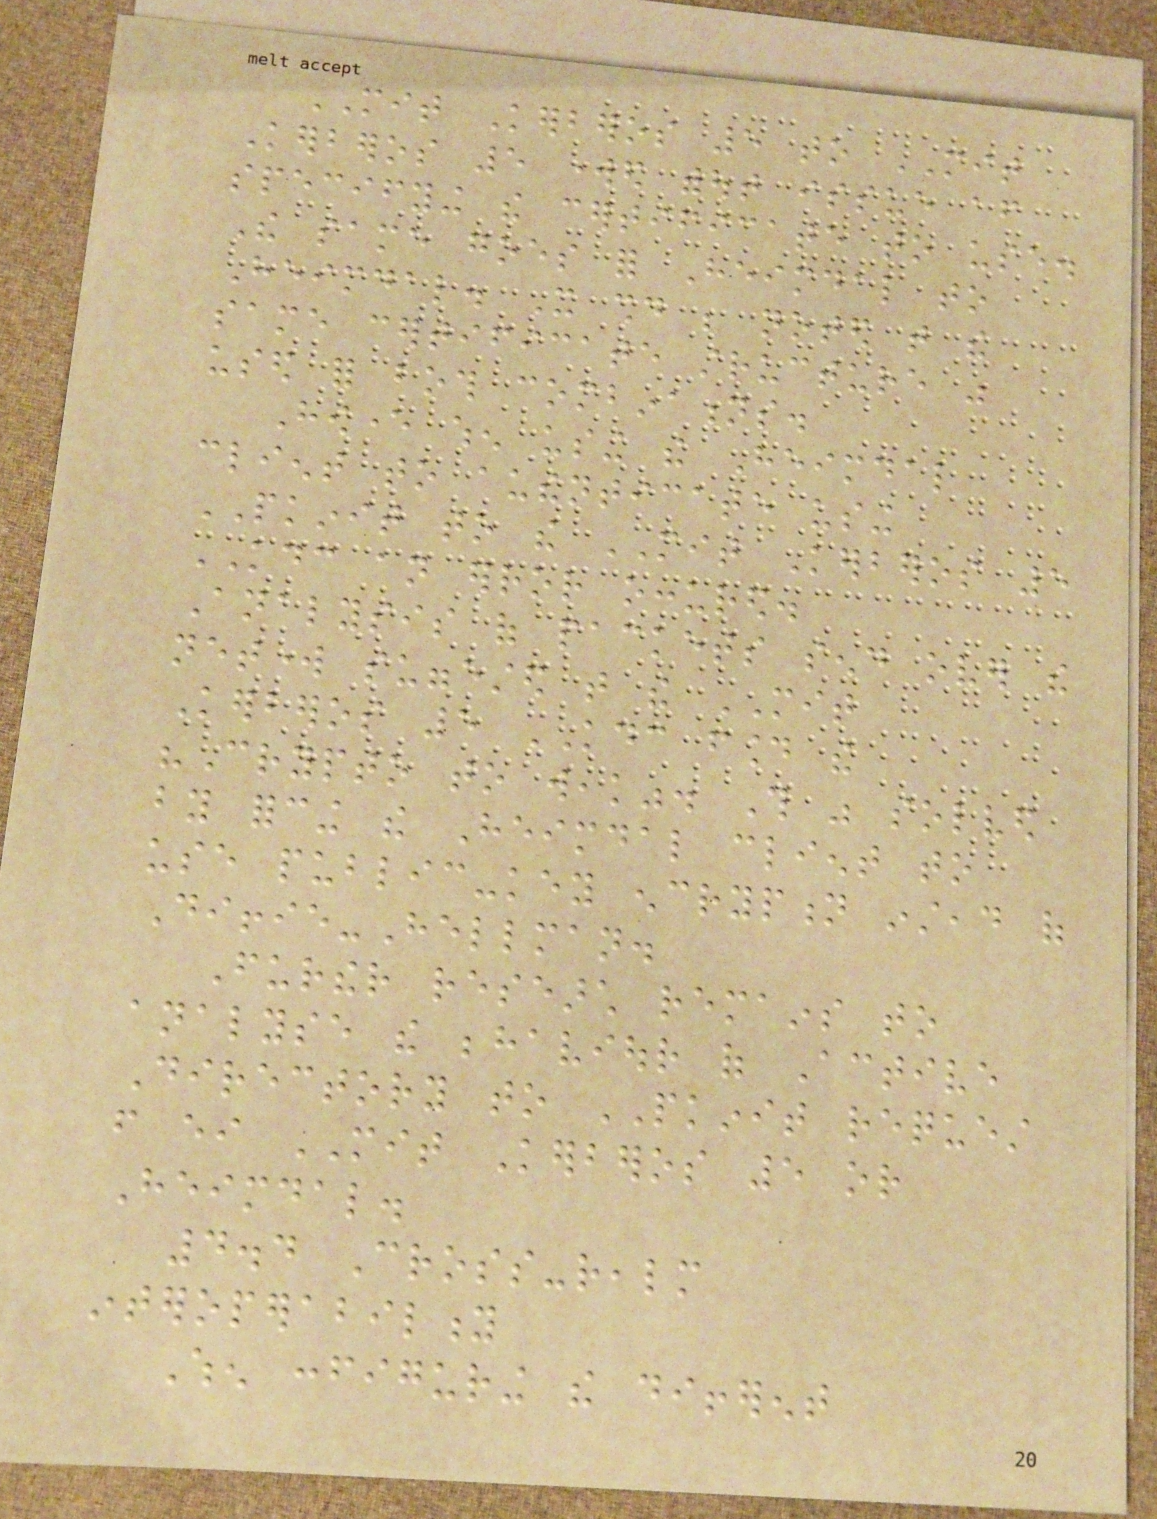MIT Kerberos 5 to MIT
Kerberos 5 worked without issue after
specifying the certificate to use.
The same goes for Heimdal to
Heimdal. It should be noted that the
same certificate structure was
used for both combinations.
However when using the Heimdal
client to authenticate using
PKINIT to the MIT Kerberos 5
KDC an error occured.
Analysis of packets send over the
network suggested that the MIT
Kerberos 5 KDC found the
"Crypto to weak". This was solved
by forcing the Heimdal client to
use public-key encryption instead of
Diffie-Hellman.
Further research remains to
analyse the behaviour of Active
Directory to PKINIT request
from either MIT Kerberos 5 or
Heimdal.
4.4 Cross-realm
interoperability
When configuring the different
